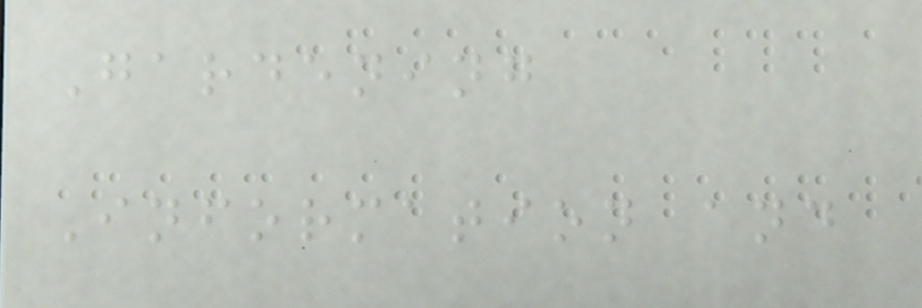Gardening
Information and
